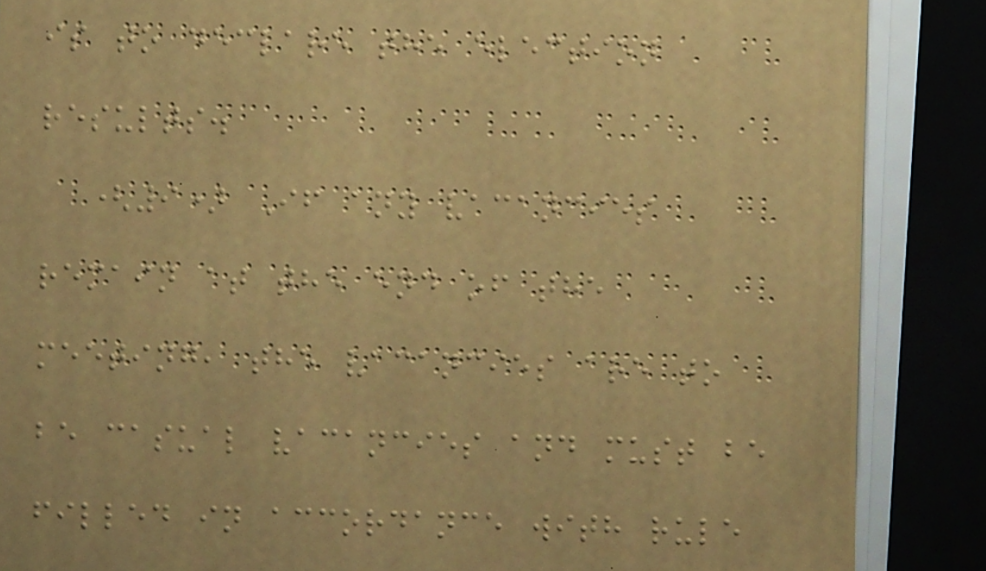is to declare the election
results.
(9) If any vacancies
remain at the end of the
meeting, the vacancies are to
be casual vacancies and must be
filled in accordance with rule
